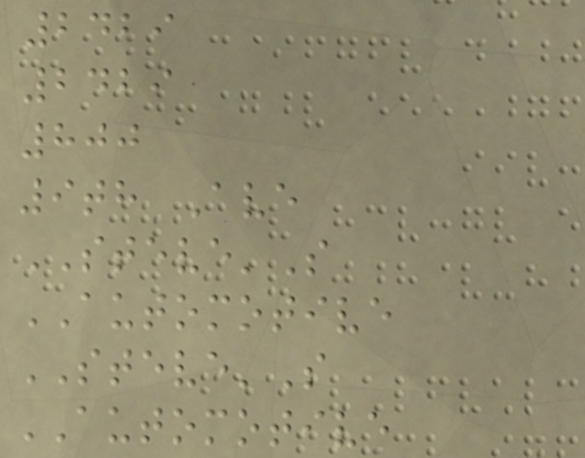2429
2429
800
9th Ave
STEVE'S
AUTOMOTIVE
STEVE'S
AUTOMOTIVE
